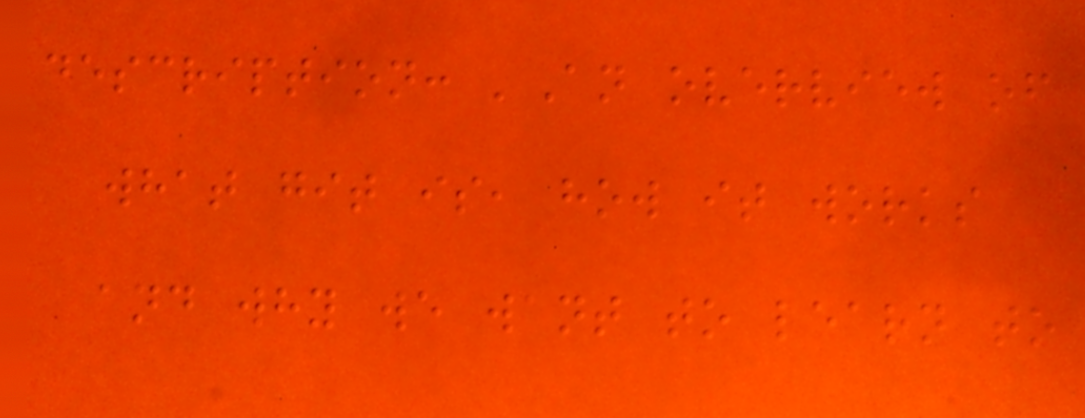description: 'An overview of
what git is, how it works
and why we want to learn to
